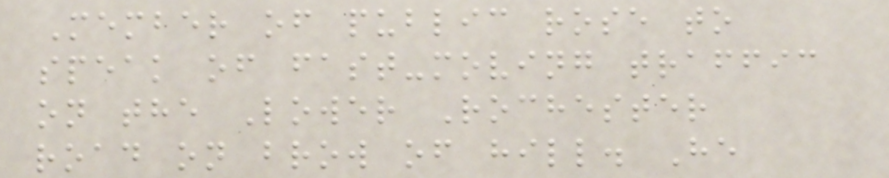Member of public rose to
speak of fast-moving traffic
on the Lower Rochester
road on brow of hill. He
